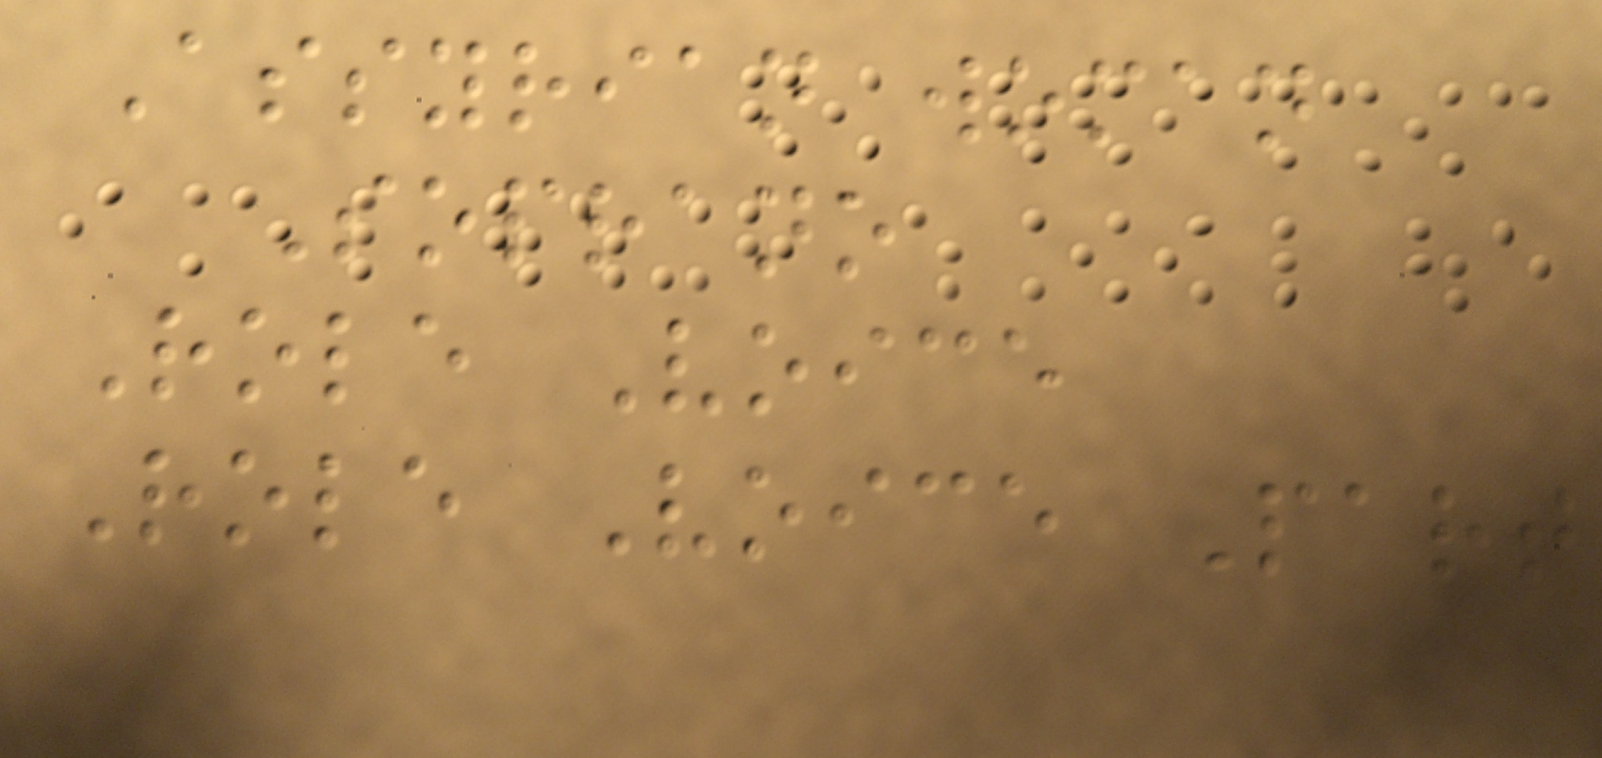Assyrian woman
Soprano
Role Voice
Role Voice Part
